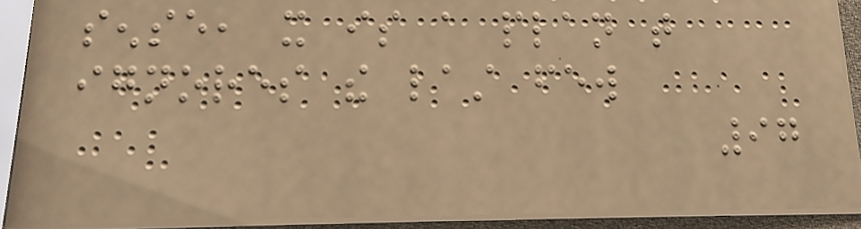sense, it is a plan that
ignores the last few
97
